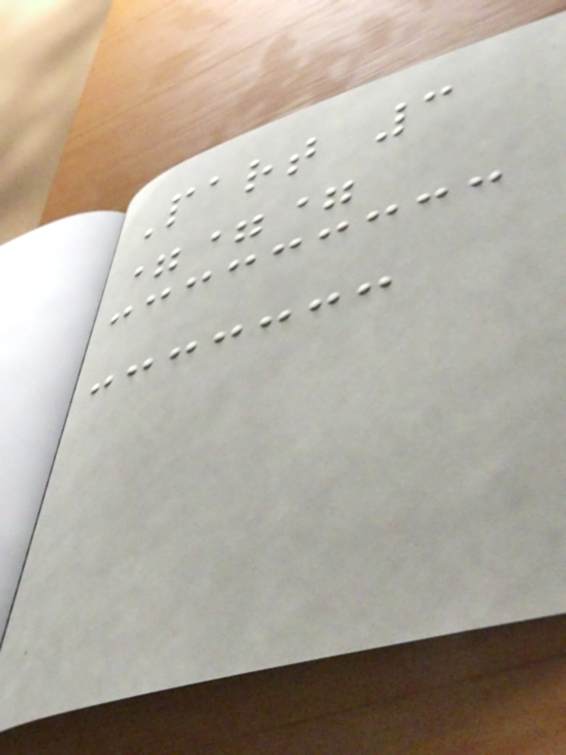Part 3
===
